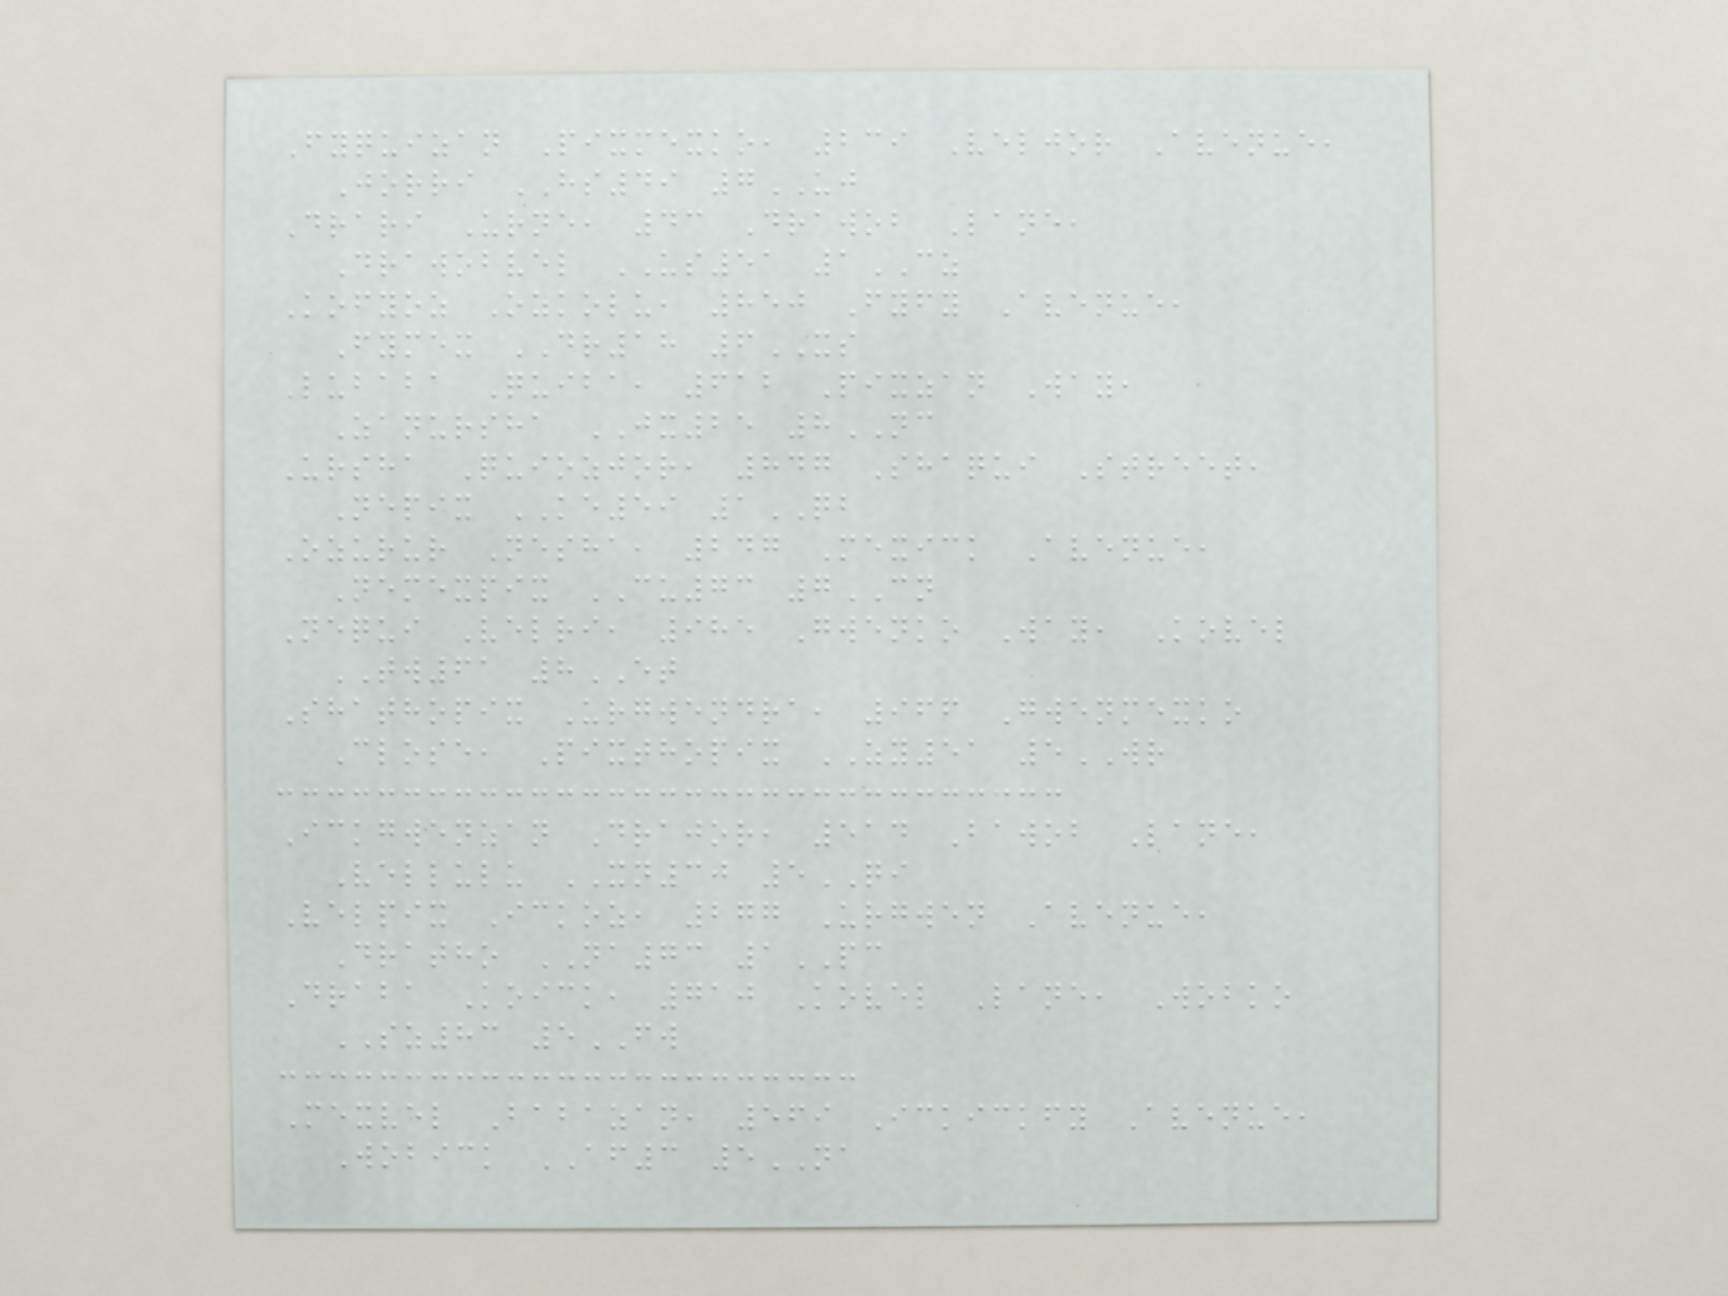Fyquizan Pixmexko, 239 Veljor Avenue,
Jorri HS49 7UJ
Drari Urne, 43 Drawob Lane,
Drawobvel US51 1CZ
Kofyoz Ozkolu, 850 Fyfy Avenue,
Fymex DR18 6XS
Lubaba Quiba, 612 Pixzan Way,
Zanursha JX25 8NC
Ursha Quiozjor, 847 Shaqui Street,
Nepix KE59 1QB
Ozurur Nesha, 247 Mexick Avenue,
Nemexpix CU73 7CN
Nequi Velri, 985 Gwenko Way, Kovel
TW61 8ET
Shathopix Urgwendra, 966 Gwenmexko
Close, Pixthopix ZY51 5WR
Ickgwenzan Drajor, 514 Bawob Lane,
Vellulu XN30 5QI
Velpix Ickoz, 277 Urgwen Avenue,
Dratho NA73 1PC
Draba Koick, 710 Kovel Lane, Wobko
SZ83 5FW
Mexvel Babazan, 569 Ickickfy Avenue,
Wobick AF3 5NA
